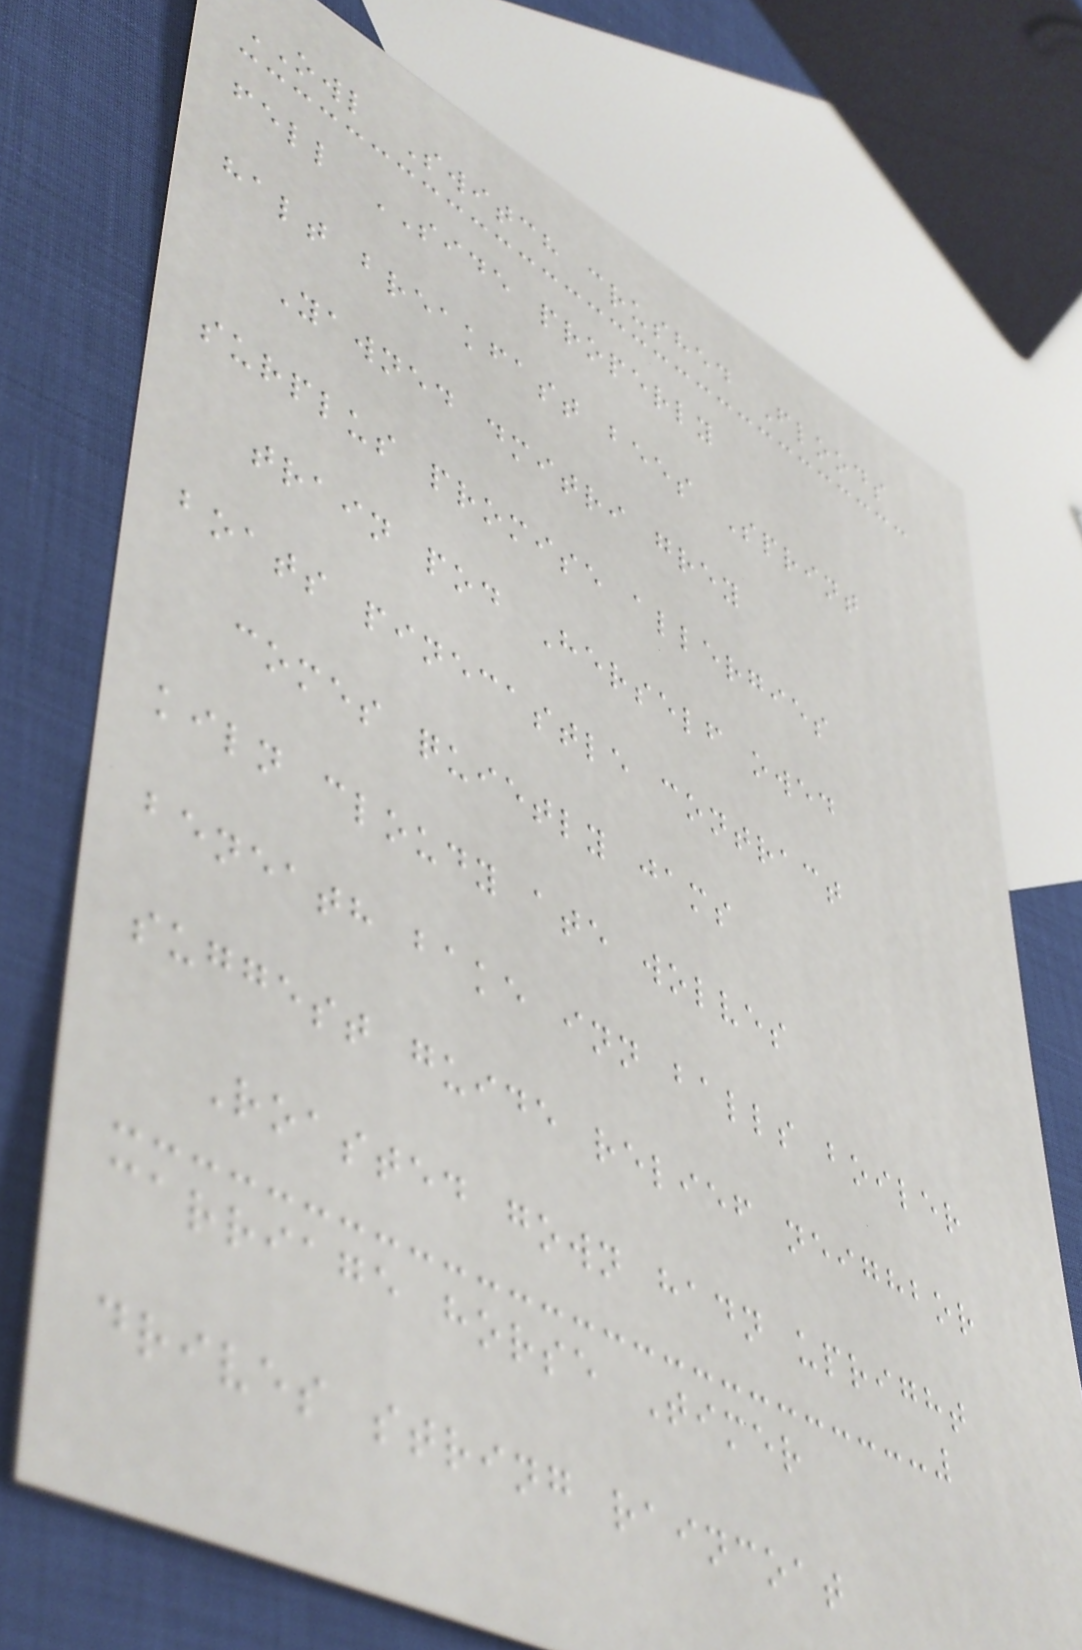OWL Switch crushed Floods
fell SIDE properly
halt breakfast bees Sprint
Yawned dmitri grey
surplus promise allergies
train pod Herself owed
boats pinecastle contract
comes quietly jams
kiln cloudy ate wolves
beneath bake inn balls boiler
suggest guide relief neighbor
Roasted gown hadn upright
carriage horse Timer
drives string raincoat
